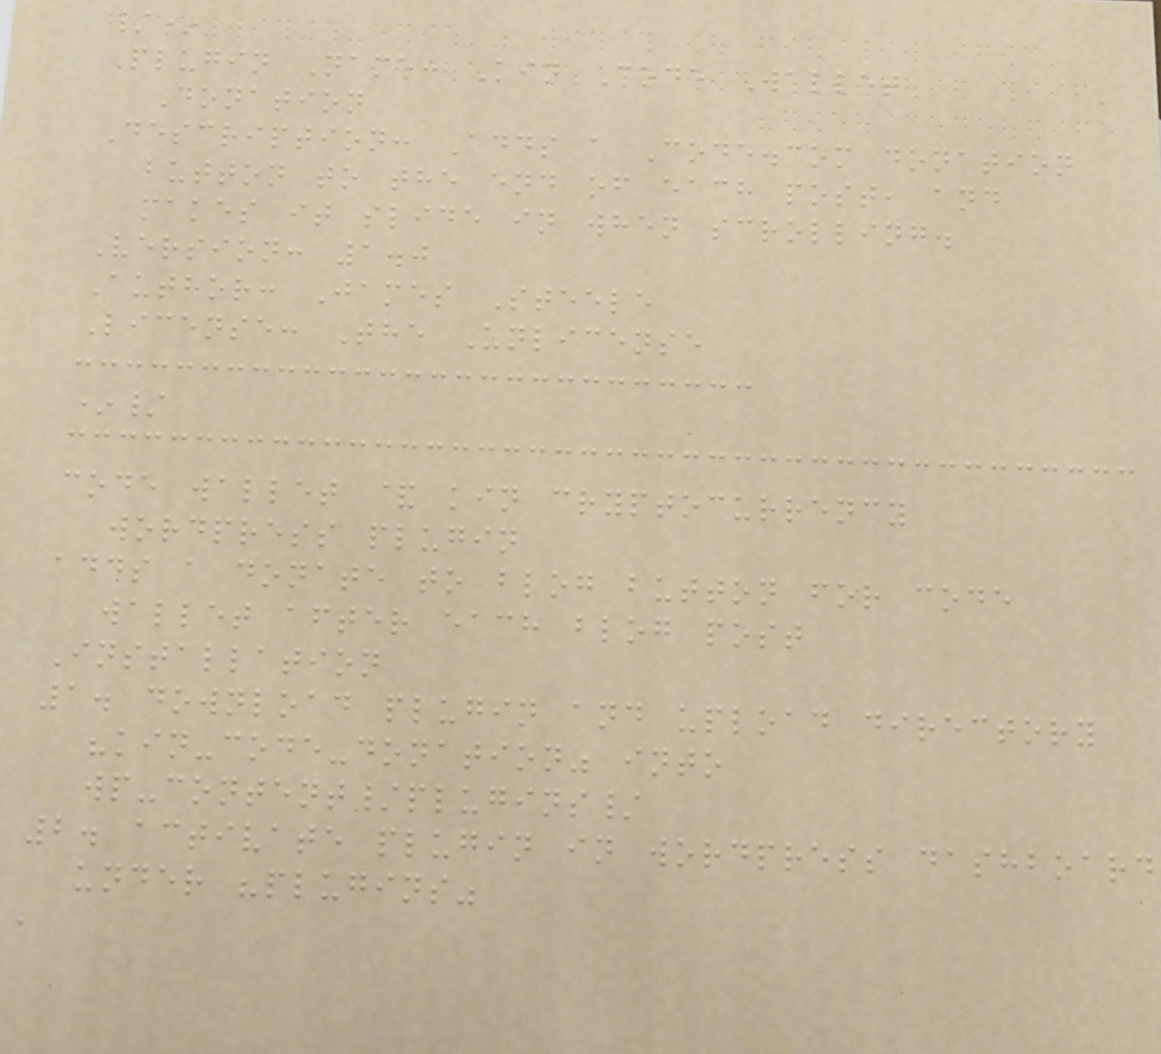/*
Plugin Name: Kin Code Wallet
Donation
Description: Adds a Code.com donation
button to the end of each post, and
makes it slide in when scrolling.
Version: 1.0
Author: James Steele
License: The Unlicense
*/
code wallet & kin cryptocurrency
wordpress plugin
adds a donate to blog button for code
wallet after each blog post
Installation
1. download plugin and upload directory
"kin-code-donation" into
wp-content/plugins/
2. activate plugin in wordpress dashboard
under "plugins"
,
